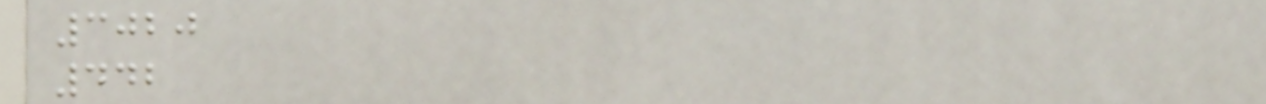3020
442
